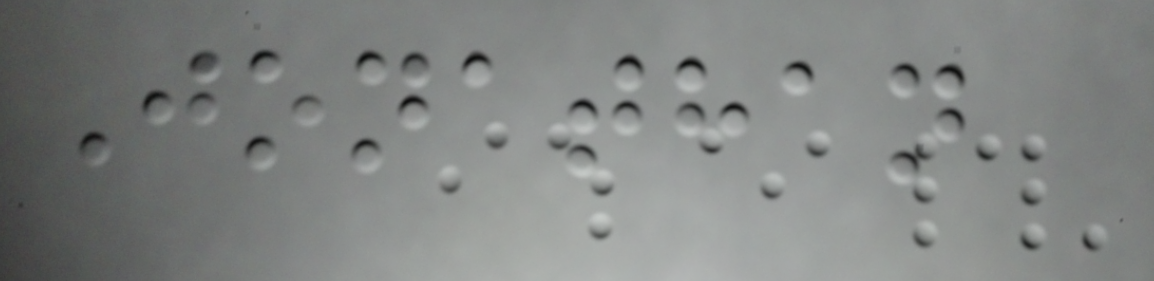Jonathan
